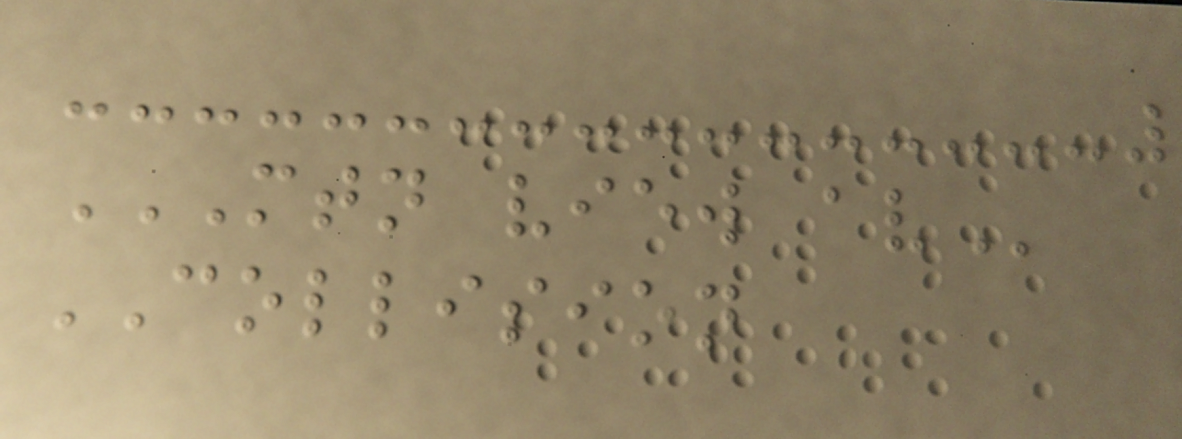MTN VIEW AV
COLLISION
